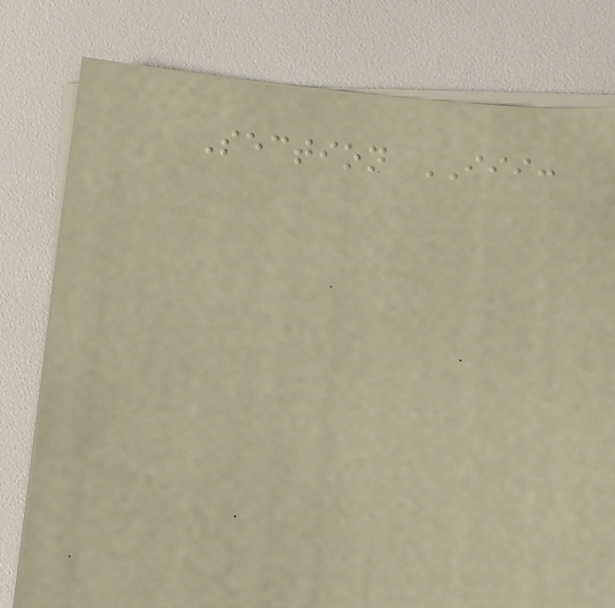Section III:
